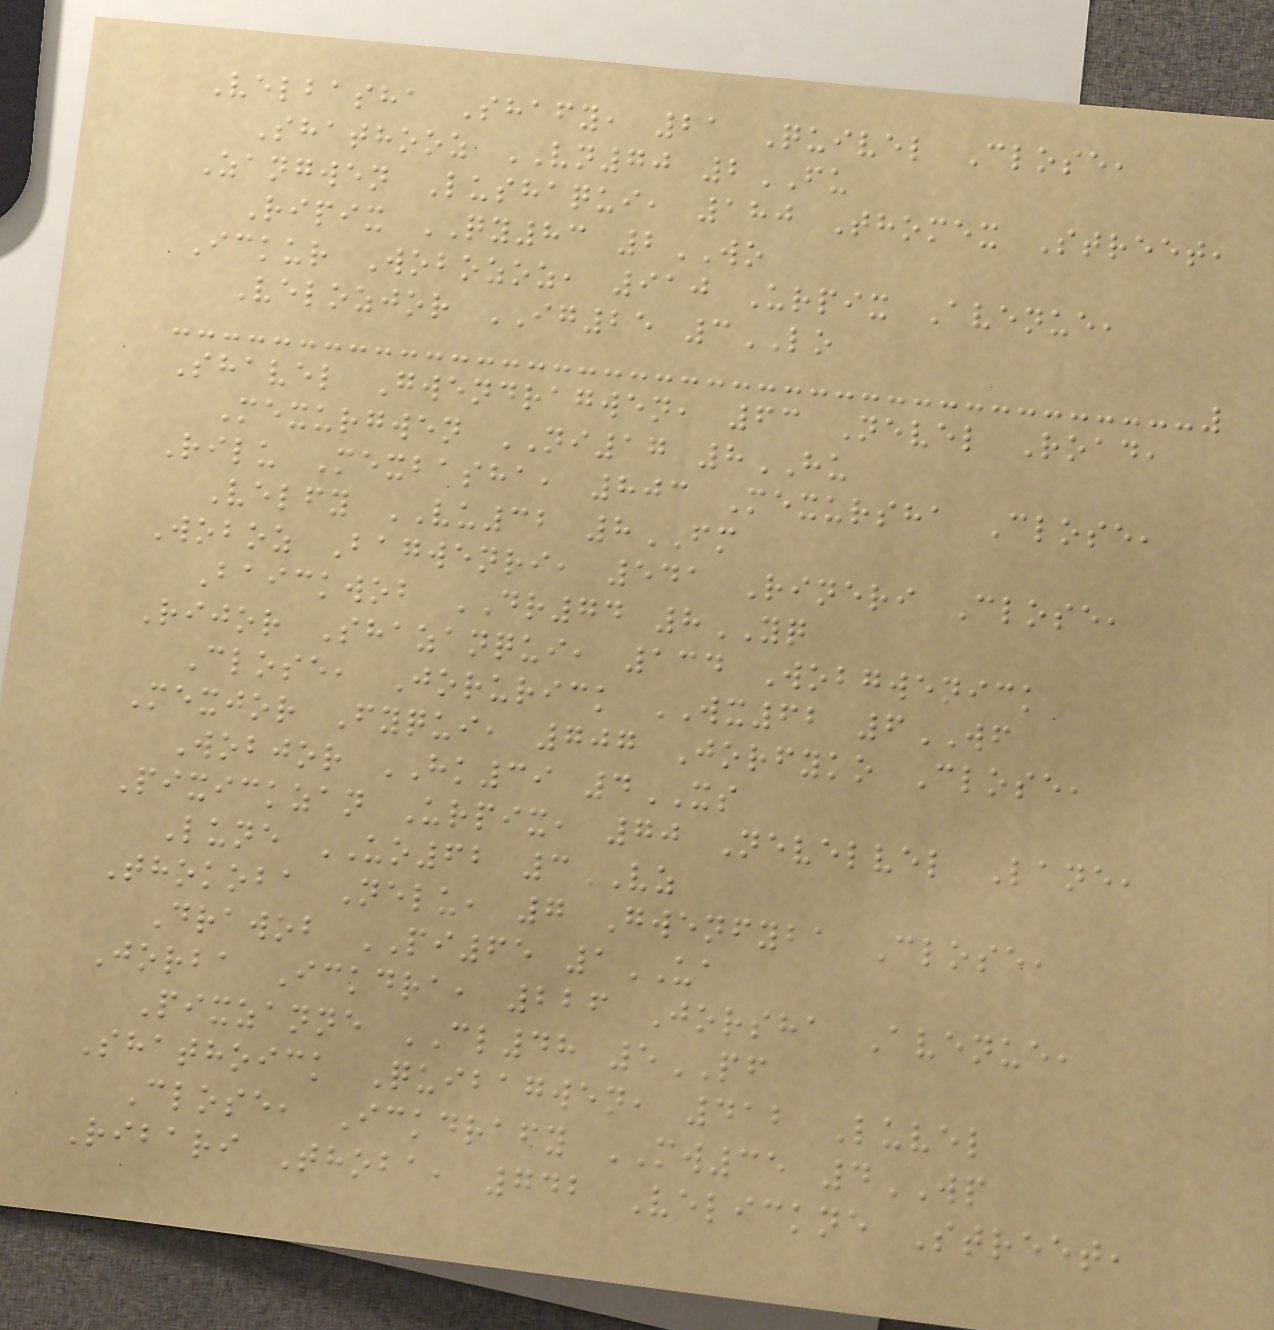Velbasha Shafy, 21 Quivel Close,
Shathooz VN70 2FU
Zangwen Lushaqui, 180 Thomex Street,
Ripix QY83 2WO
Ickur Wobozoz, 910 Urpix Avenue,
Velozjor IG25 3LO
Shavel Gwendragwen, 63 Nevel Road,
Mexurgwen NI17 8HU
Rilu Mexbasha, 803 Mexursha Close,
Velfy VU32 8FM
Woboz Bagwenri, 541 Rineri Close,
Baickwob DR74 8YQ
Rijor Shazanqui, 134 Wobgwenick
Close, Jorurick WX62 6WF
Mexjor Fyqui, 707 Jorfyko Close,
Wobjor HK39 4XS
Pixickzan Urpix, 70 Nevelvel Lane,
Lune UO62 3VZ
Thokoba Nelu, 7 Gwenfyba Close,
Drawob PI65 1UA
Jorba Ickdra, 226 Jorsha Avenue,
Pixzanne CL48 5PF
Shathoick Quibagwen, 412 Luvel
Close, Ickdrafy MW35 4WP
Ribari Thoba, 742 Velickne Street,
